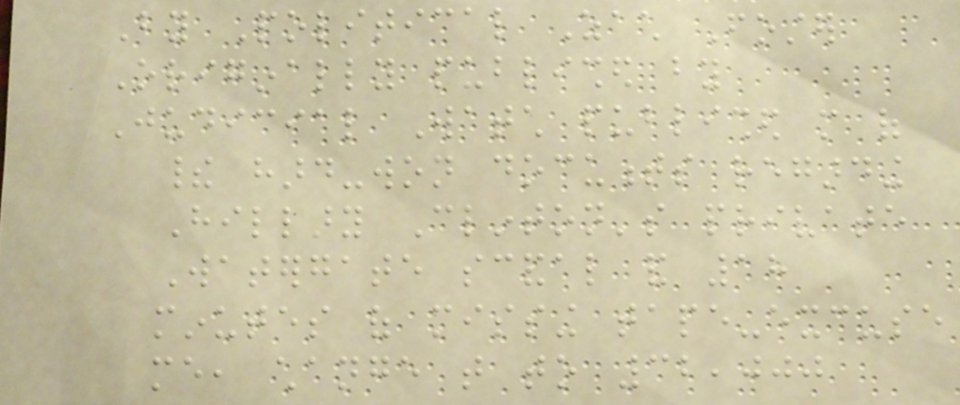By Political Zach Foster
Originally published by
Judicial Watch published more of
their hard-won documents regarding
Hillary Clinton's private
Watergate scandal and 18
minutes of missing tape-excuse
me, change that to 32,000
